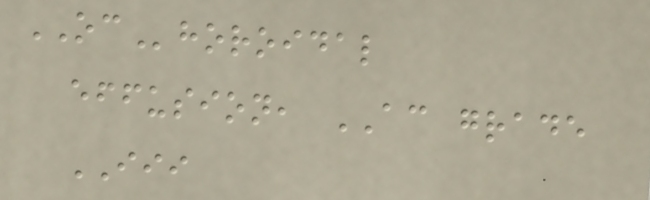OChoroidal
effusion, AC grade
III
